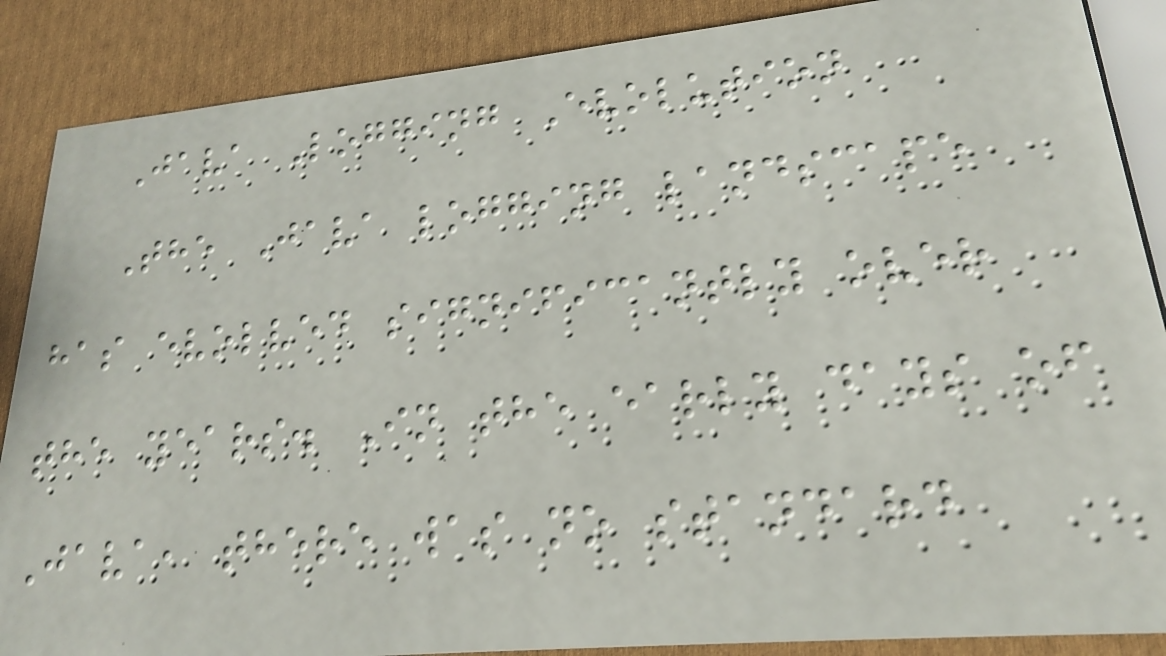Java Logging Evolution
The Java logging landscape
has evolved significantly over
the years. In the early days of
Java, there was no standard
